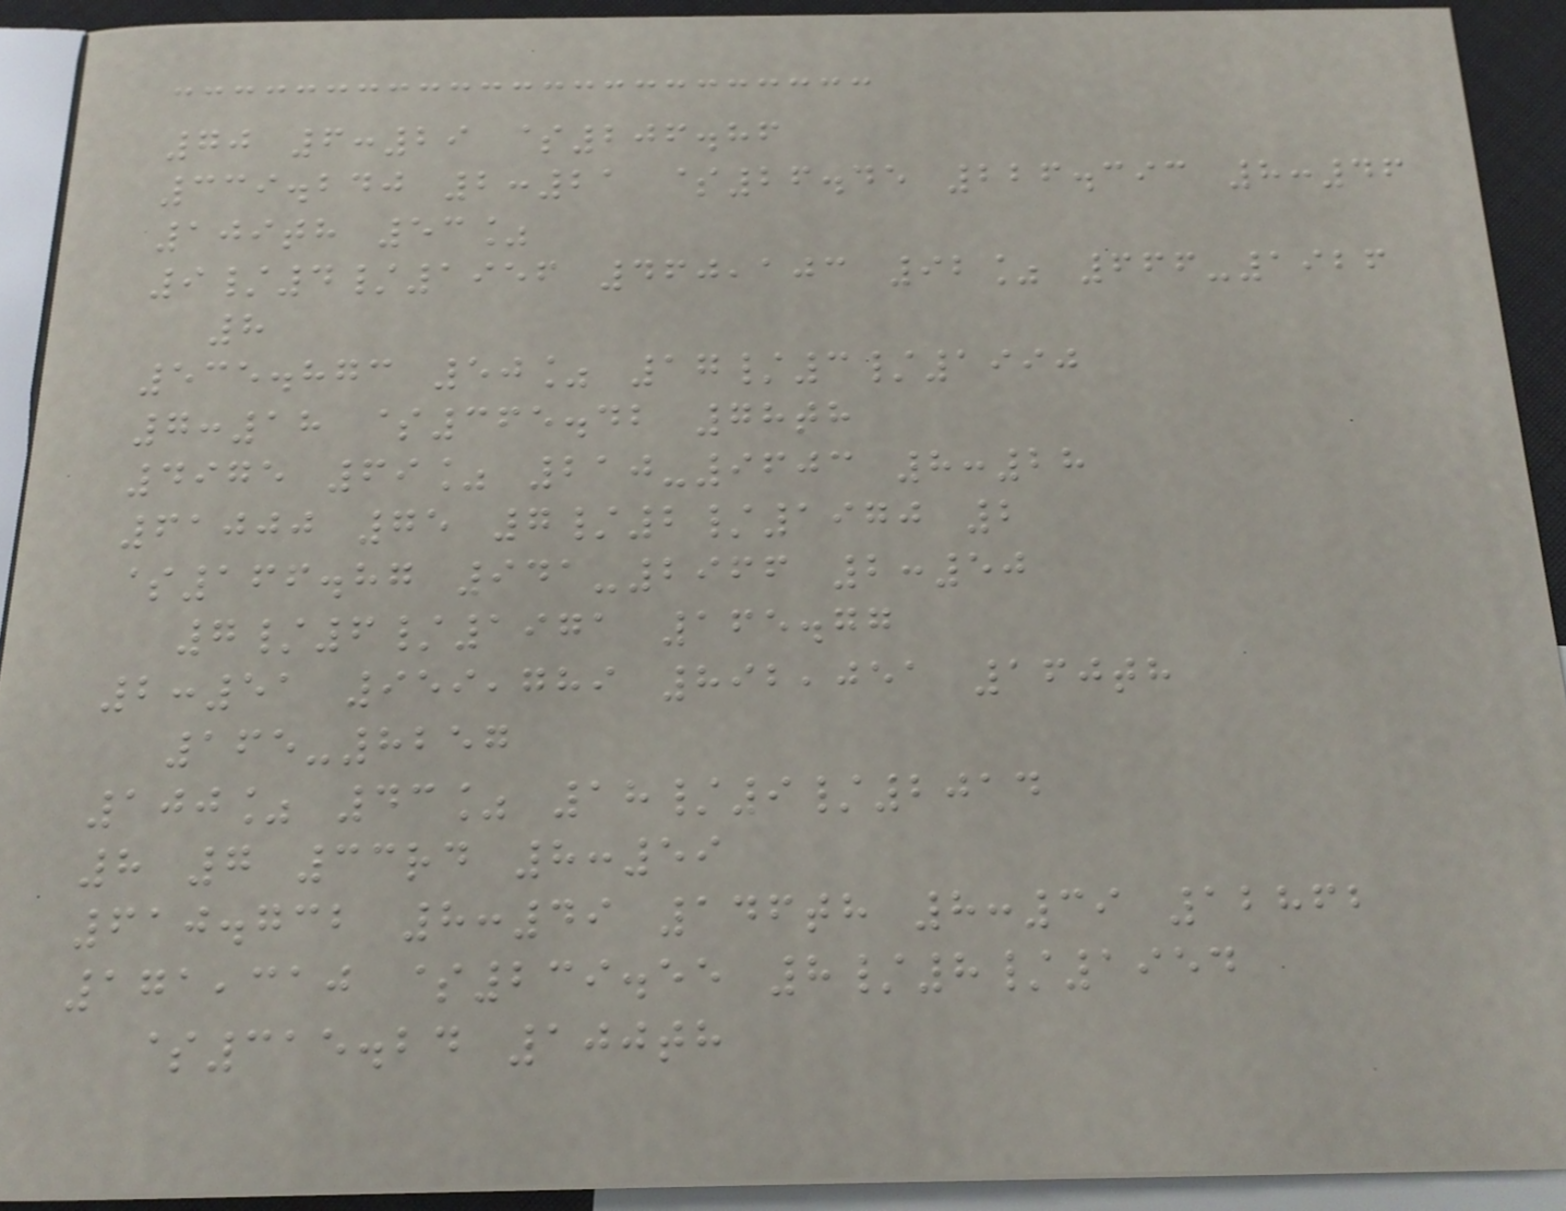70 6:29 $206.86
339.240 2:21 $26.45 226.393 8:46
109th 53%
9/4/1956 460,103 92% 666-1926
8
535.873 50% 17/3/1990
7:18 $365.42 78th
4975 69% 210-9603 8:28
61000 75 7/2/1970 2
$166.87 941-2966 2:50
7/6/1971 165.77
2:51 959,789 892,051 160th
165-8257
100% 43% 18/9/2014
8 7 33rd 8:59
610.732 8:49 146th 8:39 12862
171,310 $239.55 8/8/1954
$315.24 100th
